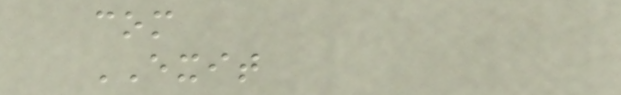com
EXIT
